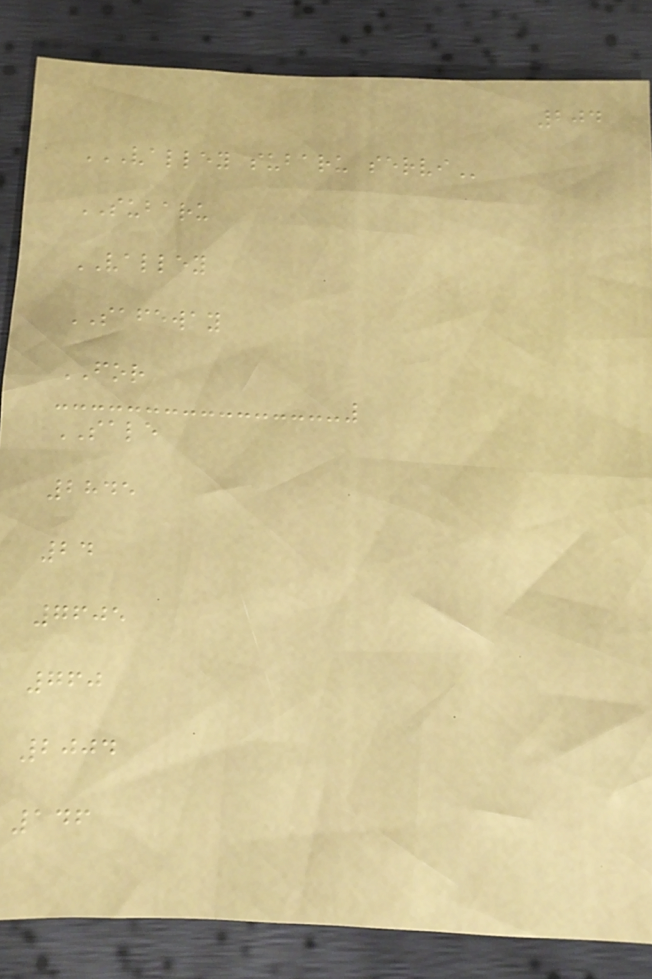204
VALLEY SUBARU SERVI
SUBARU
VALLEY
SAFEWAY
FOR
SALE
2845
24
7605
760
2004
146
